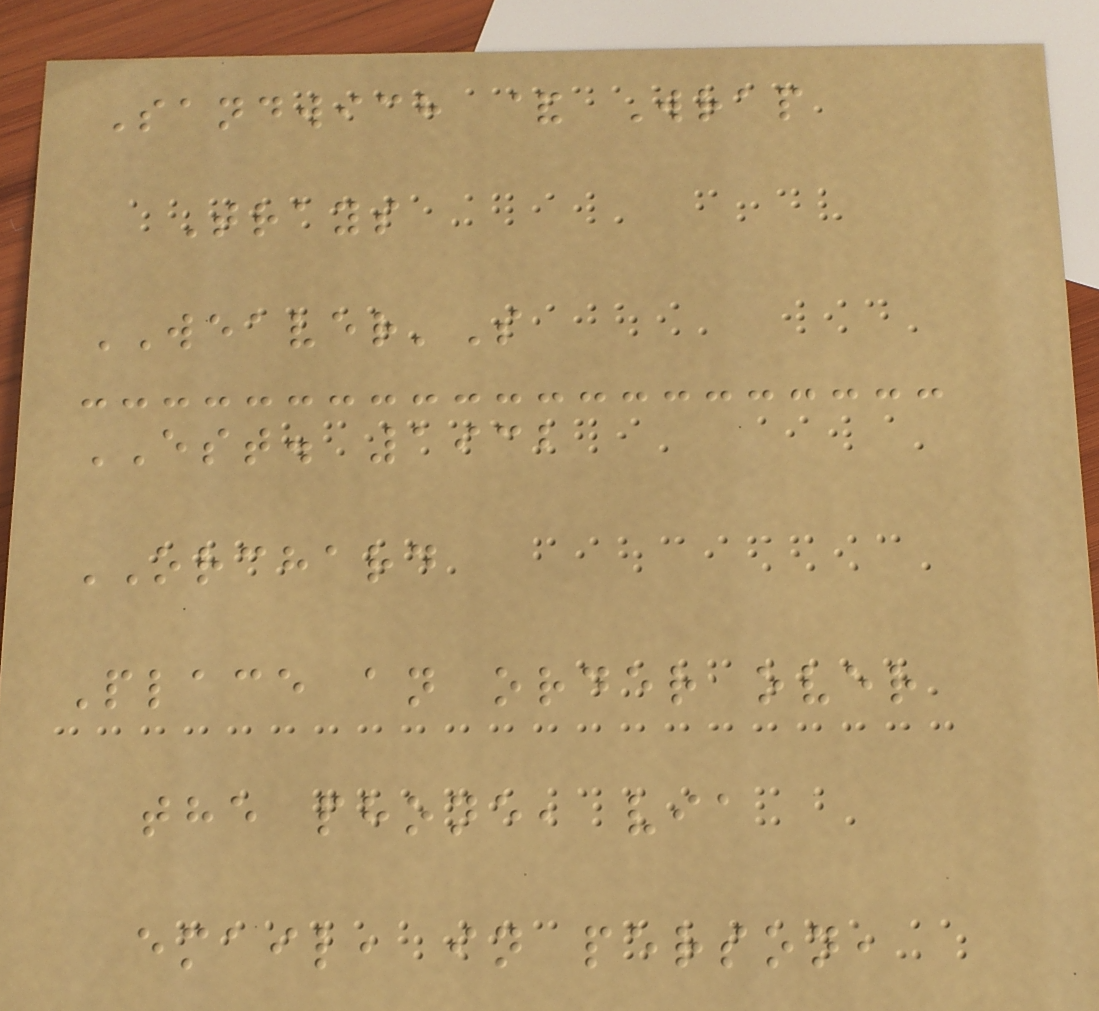Sandwich & Wrap
Trays
WEAVER'S
EST. 1932
ORCHARD
Place an order over
the phone, via
email, in person,
